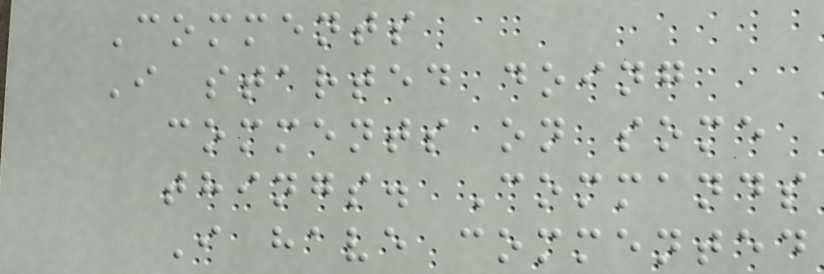Comments
I started doing
comments on some
things. Commands
I have commented
